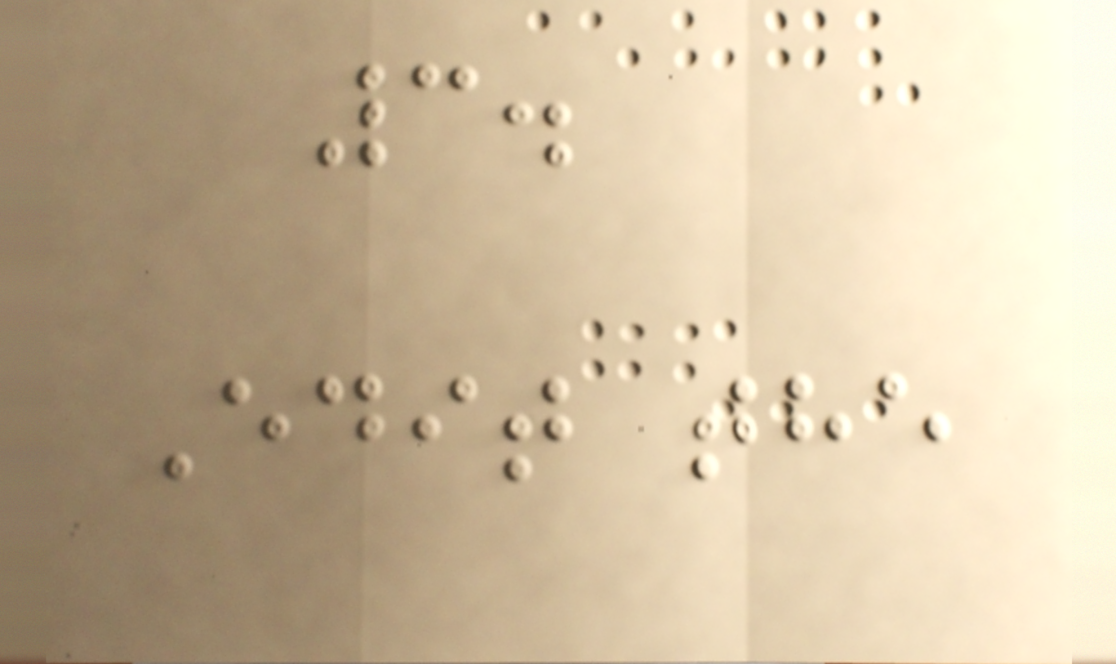3.
Edit the
